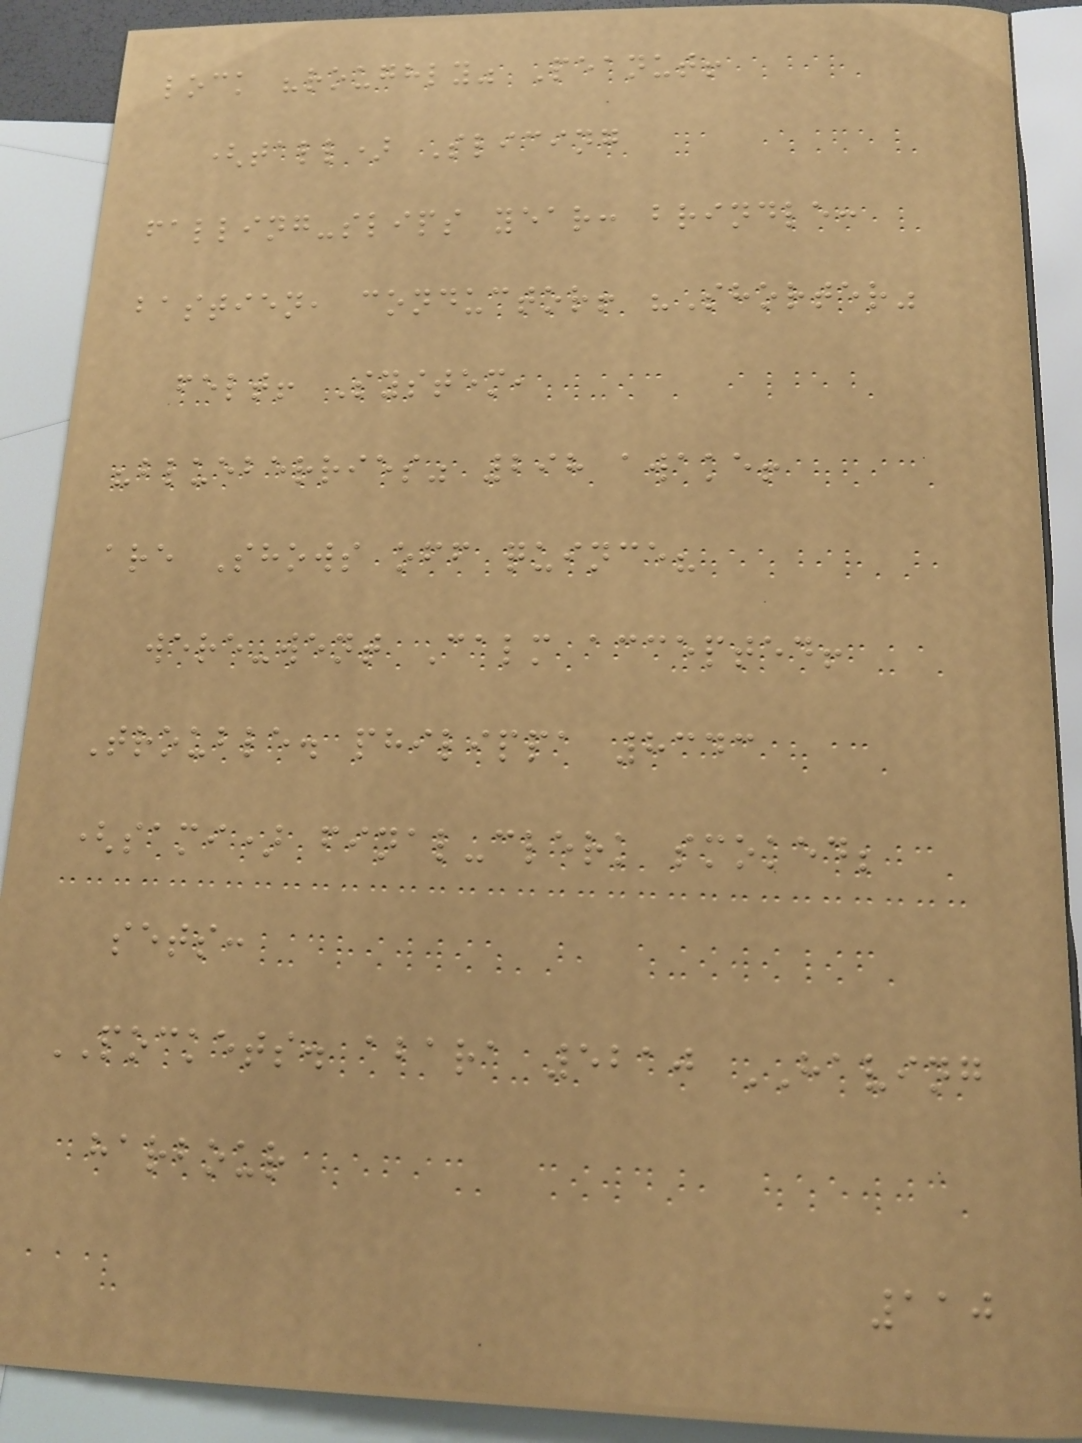lock "roughly" Peanut!
(tall) Slicing
falling-slips year: brindle:
bastien, conductor! "Shorter"
felt! System,
"blueberries" 298 awake!
are Shows off quince?
were-went Calm accepted!
Trouble. philippa 8343
(sami) final-clerk smoked;
sets:
POCKETS. abara 5210 HAVING
harbour
110
